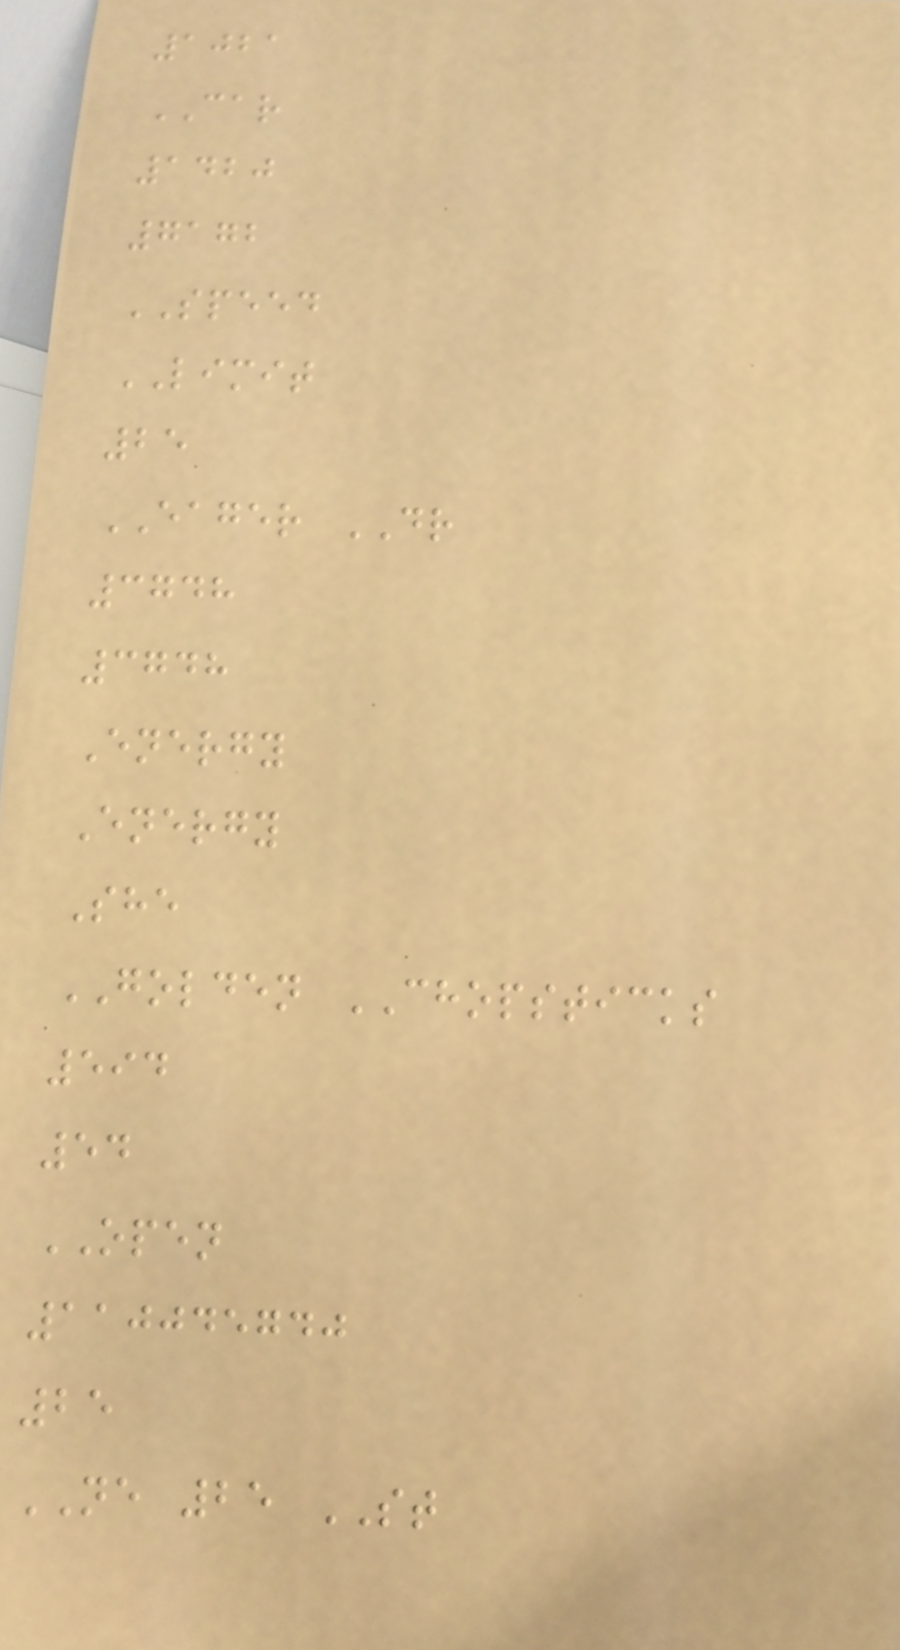1021
CAR
1420
7172
SPEED
LIMIT
25
EAGER DR
3748
3748
Energy
Energy
She
GOLDEN CHOPSTICKS
594
54
OPEN
110045740
25
NE 25 ST
